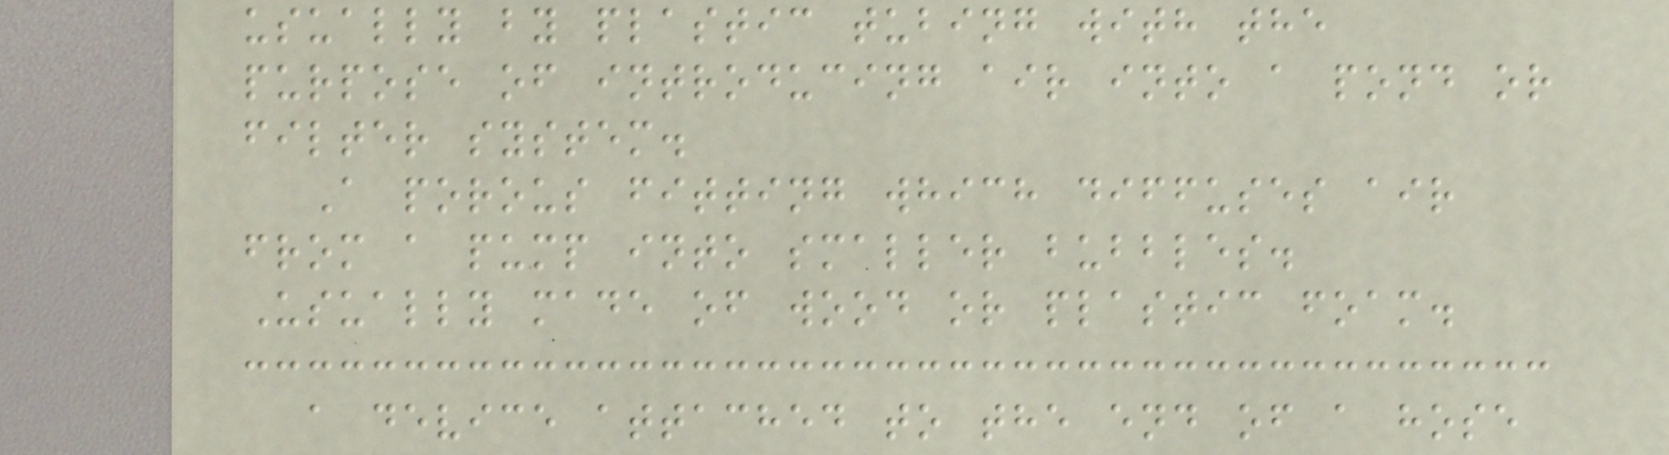usually by plastic tubing with the
purpose of introducing air into a pond or
filter system.
A porous fitting which diffuses air
from a pump into smaller bubbles.
Usually made of wood or plastic foam.
a device attached to the end of a hose
